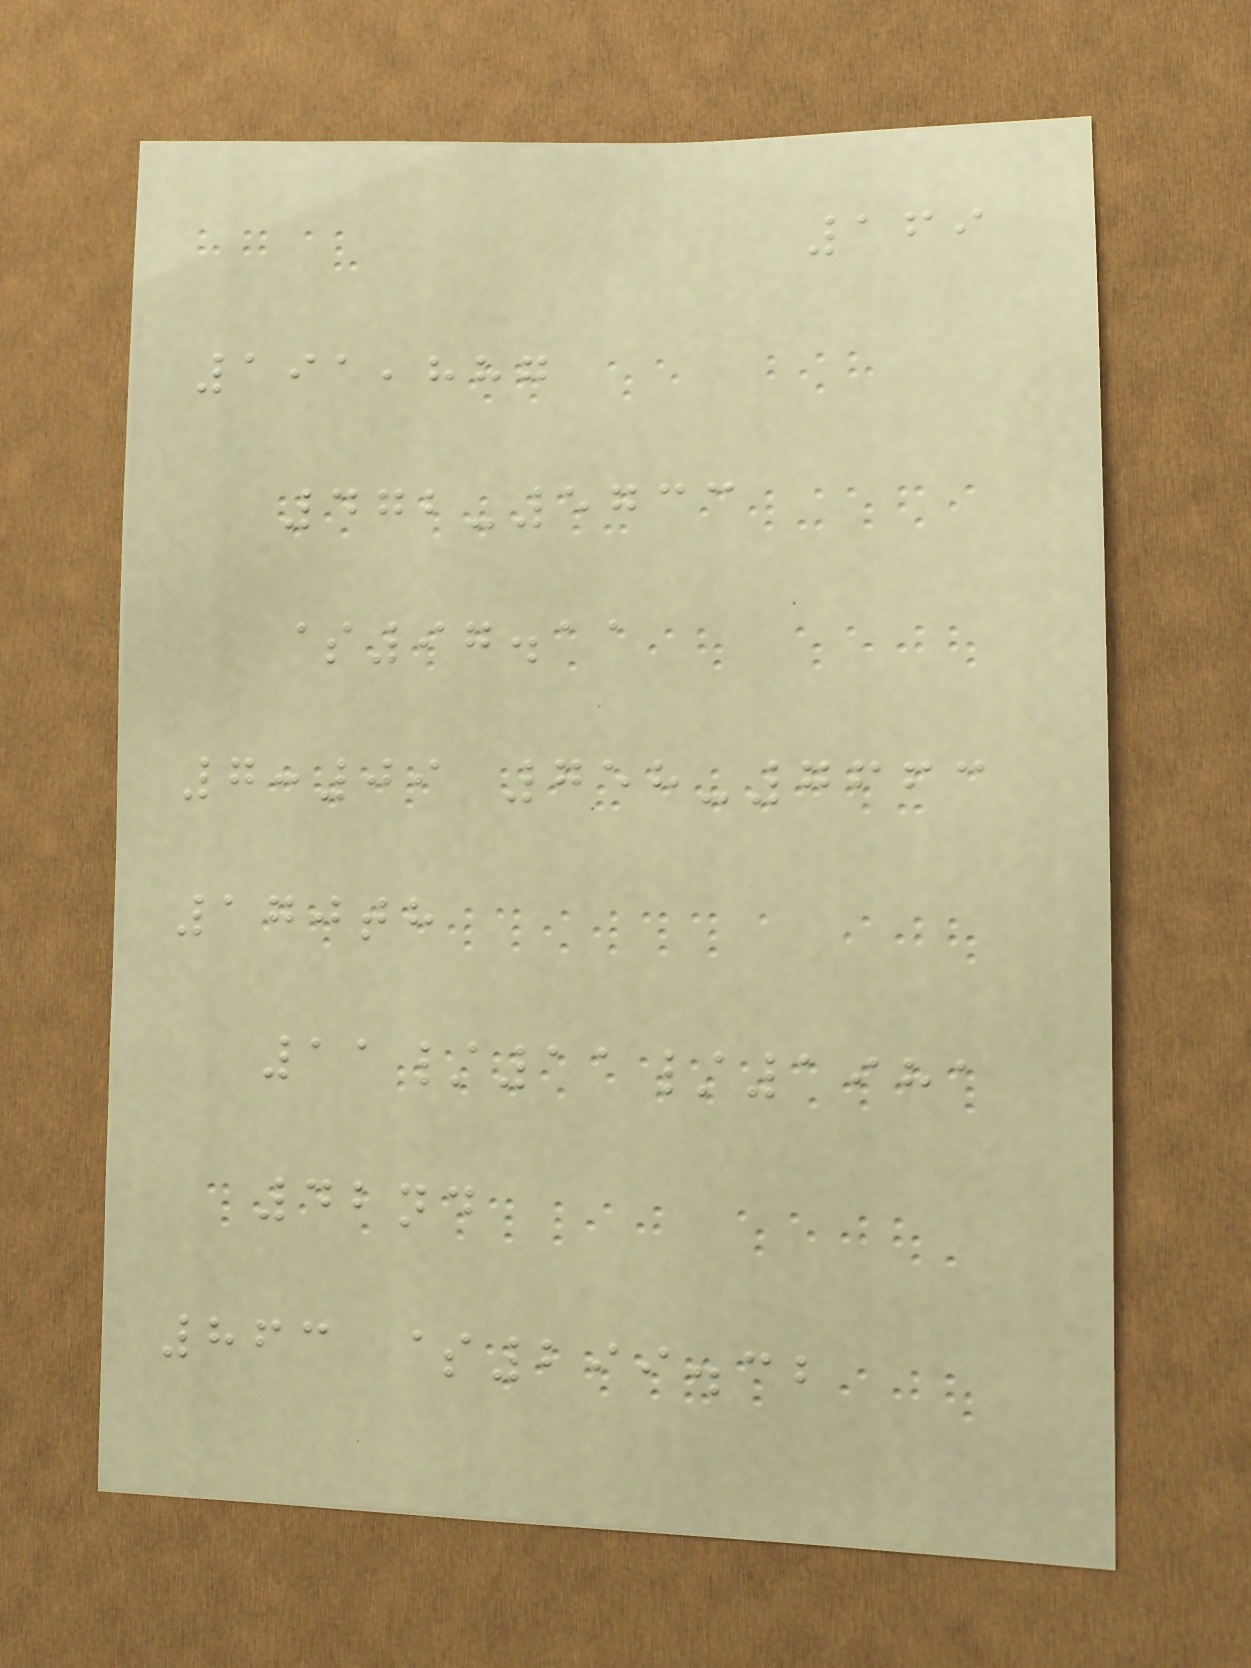169
191,887
472-5733
$97.11
7:09 758-7663
170th
11/11/1981
42nd
863 $299.32
